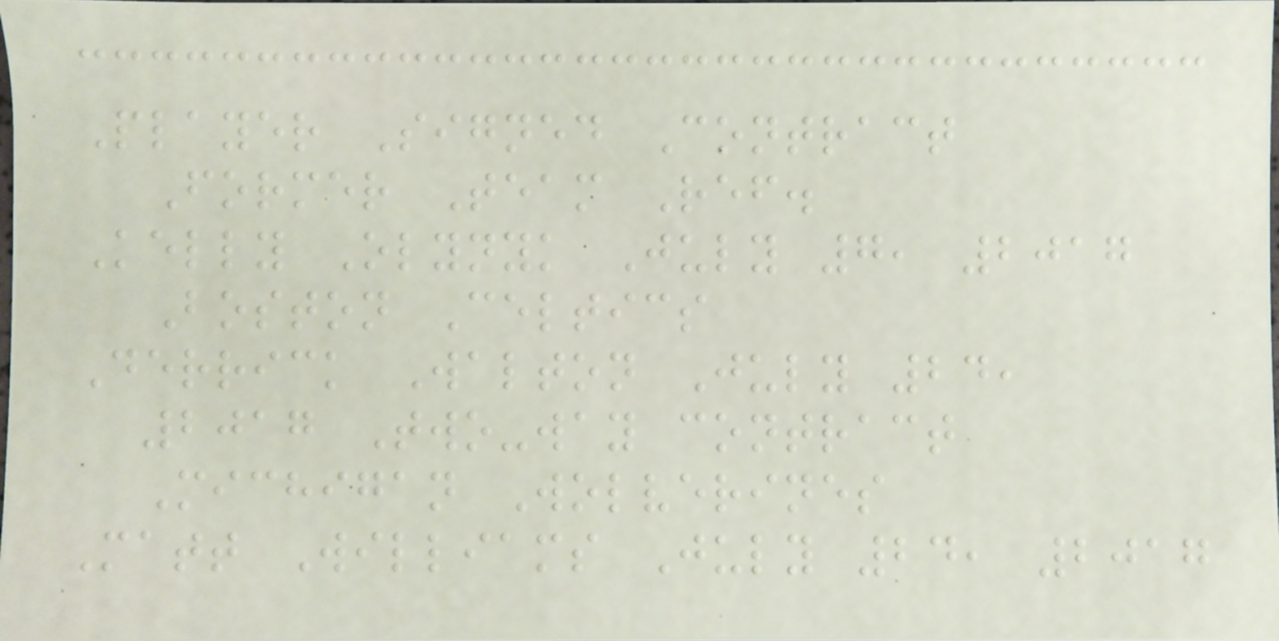Player Signed Contract
Former Team Ref.
Kelly Olynyk July 7, 2017
Boston Celtics
Derrick Walton July 24,
2017 Two-way contract
Michigan Wolverines
Matt Williams July 24, 2017
